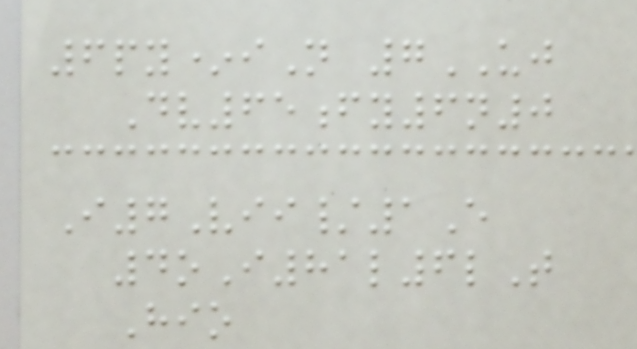6py*iN 7UJ
Dv65fy6n0
I7Vii/1E
4oI81l6lT
Hio
